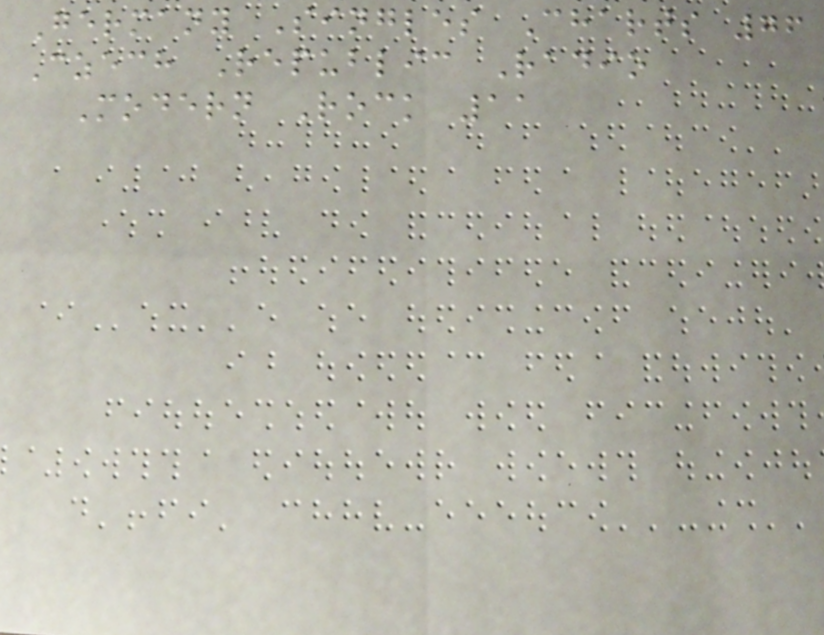Germany Singles Charts 76
Czech Republic Radio
Modern Rock 11
